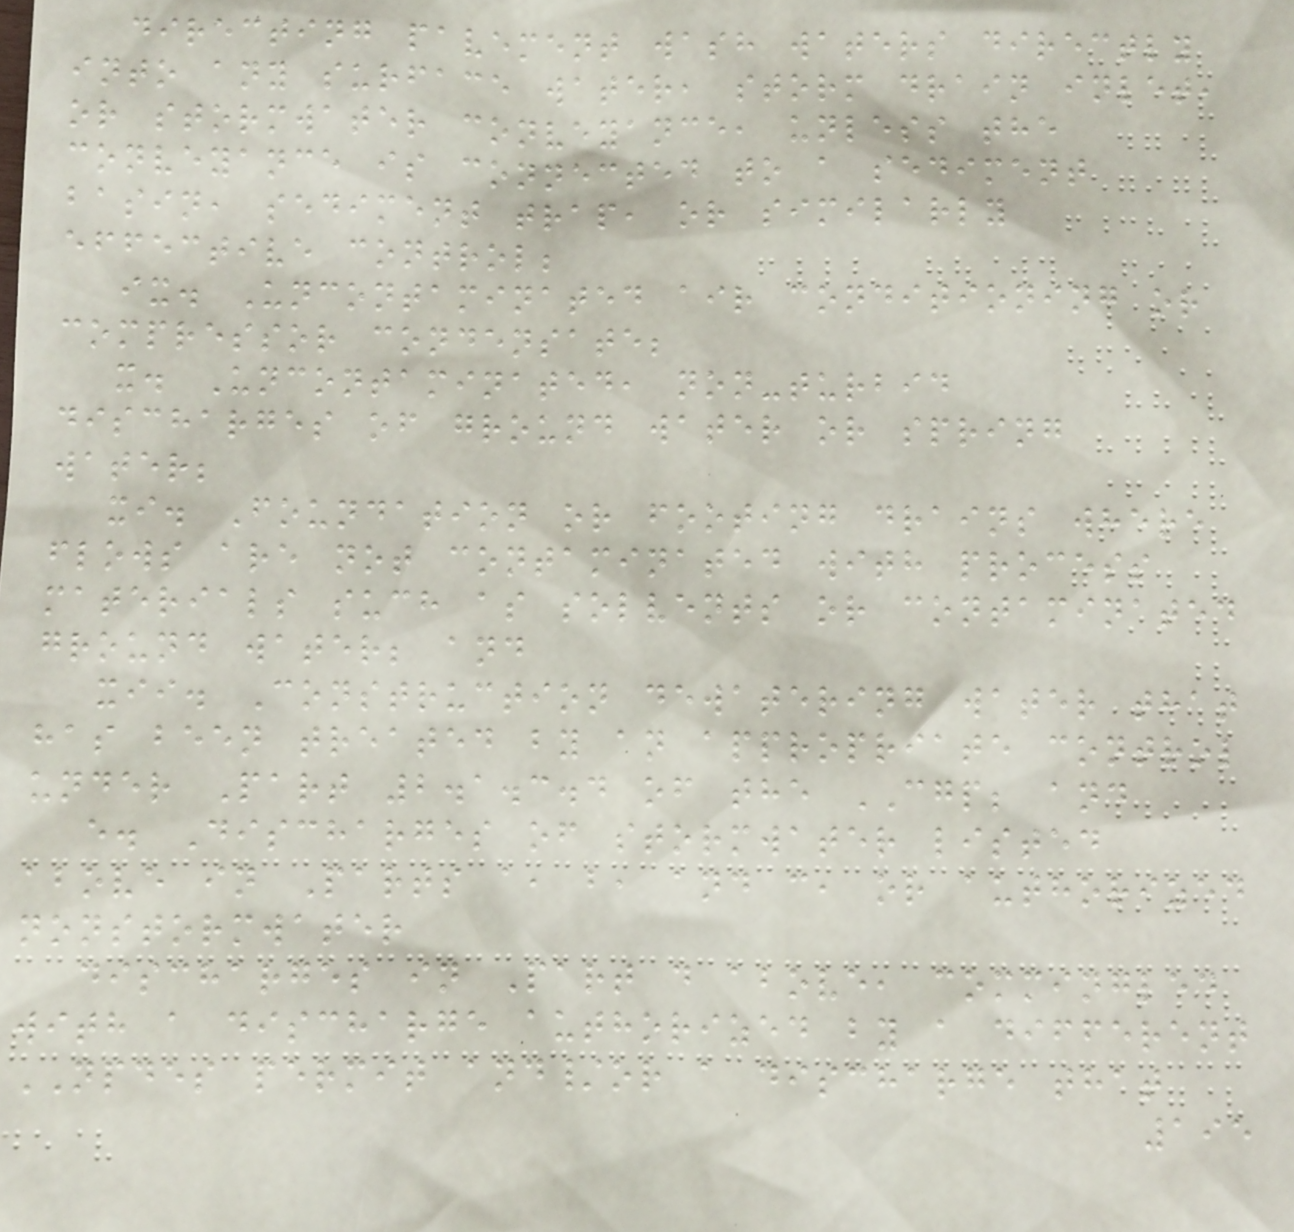directing pavement wash waters directly
into any surface water, storm drain inlet,
or stormwater conveyance, unless the
conveyance is connected to a sediment
basin, sediment trap, or similarly
effective control;
ix. Uncontaminated air conditioning or
compressor condensate;
x. Uncontaminated, non-turbid
discharges of ground water or spring
water;
xi. Foundation or footing drains where
flows are not contaminated with process
materials such as solvents or contaminated
ground water; and
xii. Construction dewatering water that
has been treated by an appropriate control
under Part 2.1.3.4 of the CGP; and
e. Discharges of stormwater listed
above in Parts a, b, and c, or authorized
nonstormwater
discharges in Part d above, commingled
with a discharge authorized by a different
NPDES permit and/or a discharge that
195
